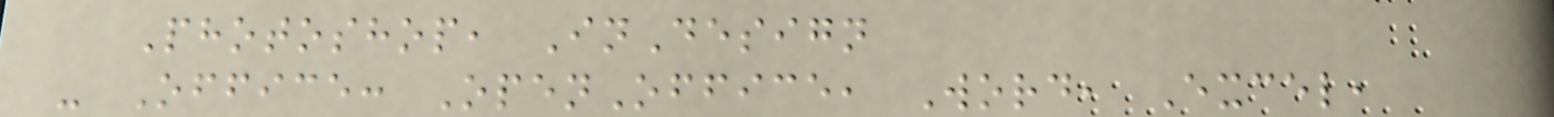Photoshop, InDesign
- Office: OpenOffice, Word, Excel,
